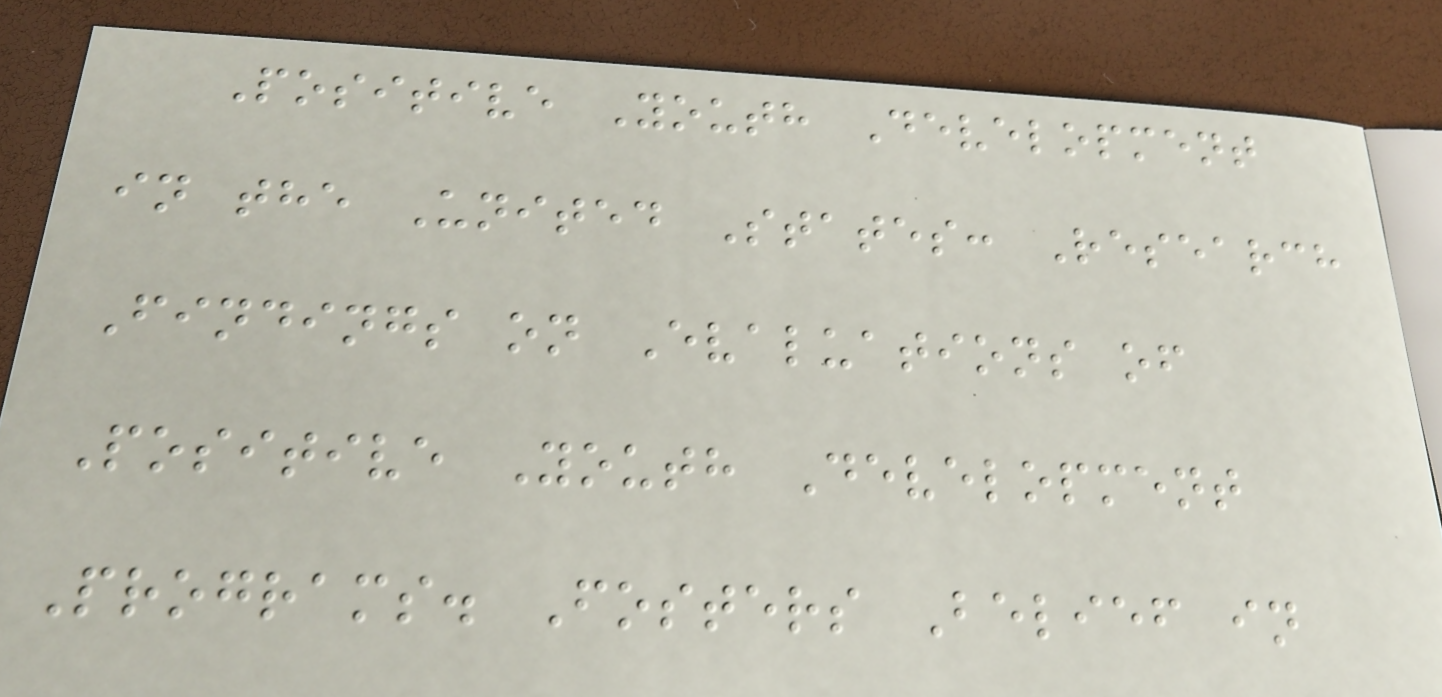Positive Youth Development
in the United States: Research
Findings on Evaluations of
Positive Youth Development
Programs. Fosters Belief in
